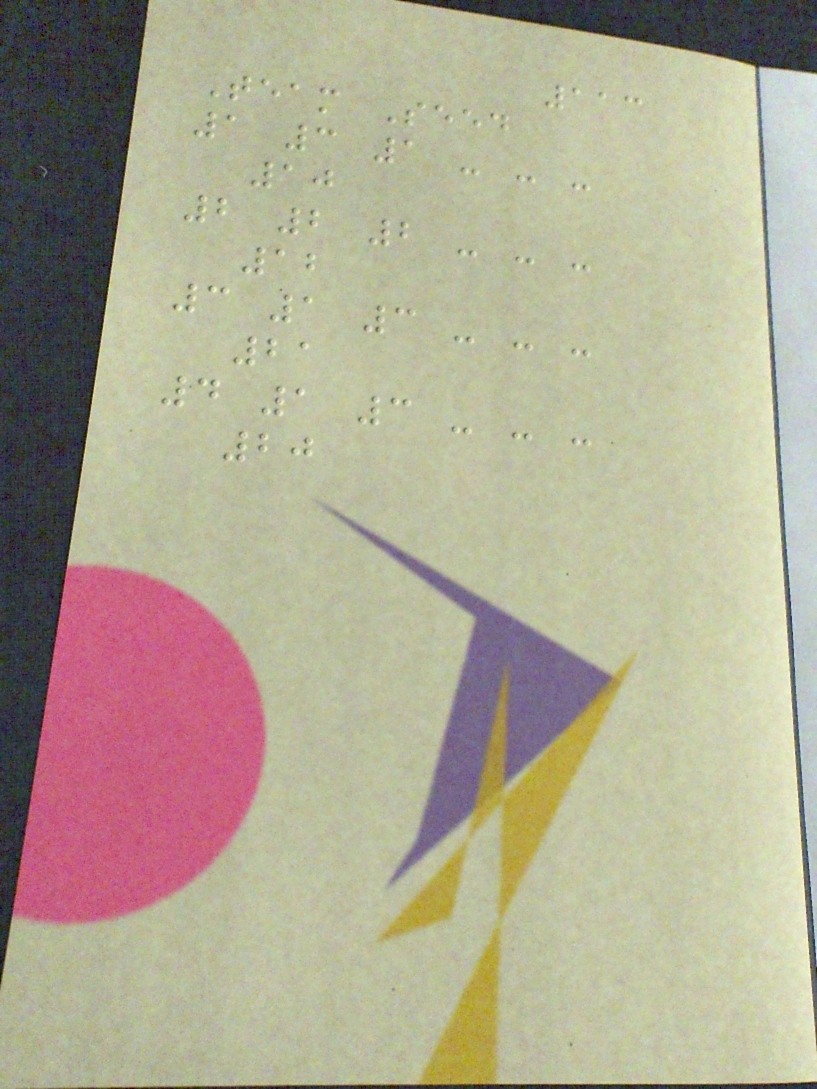113
Team Seed
1 3 1 - - -
10
2 2 2 - - -
12
3 1 3 - - -
21
4 1 3 - - -
20
